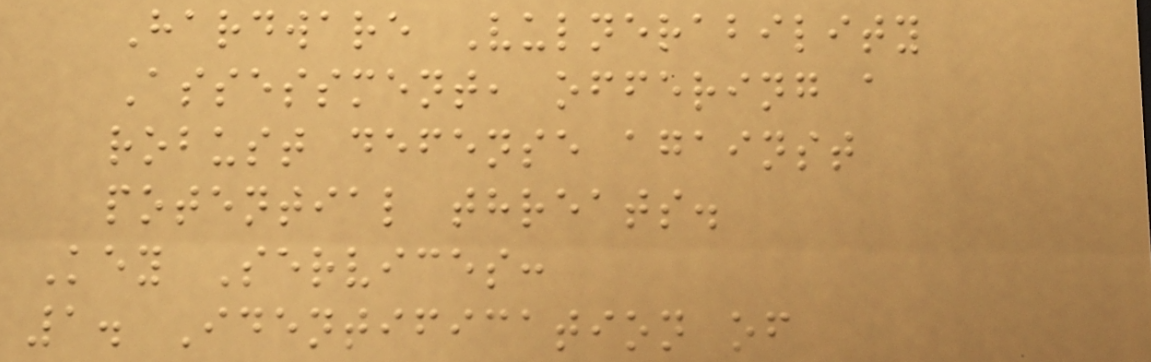Hardware Vulnerability
Assessment, offering a
robust defense against
potential threats.
Key Services:
1. Identification of
